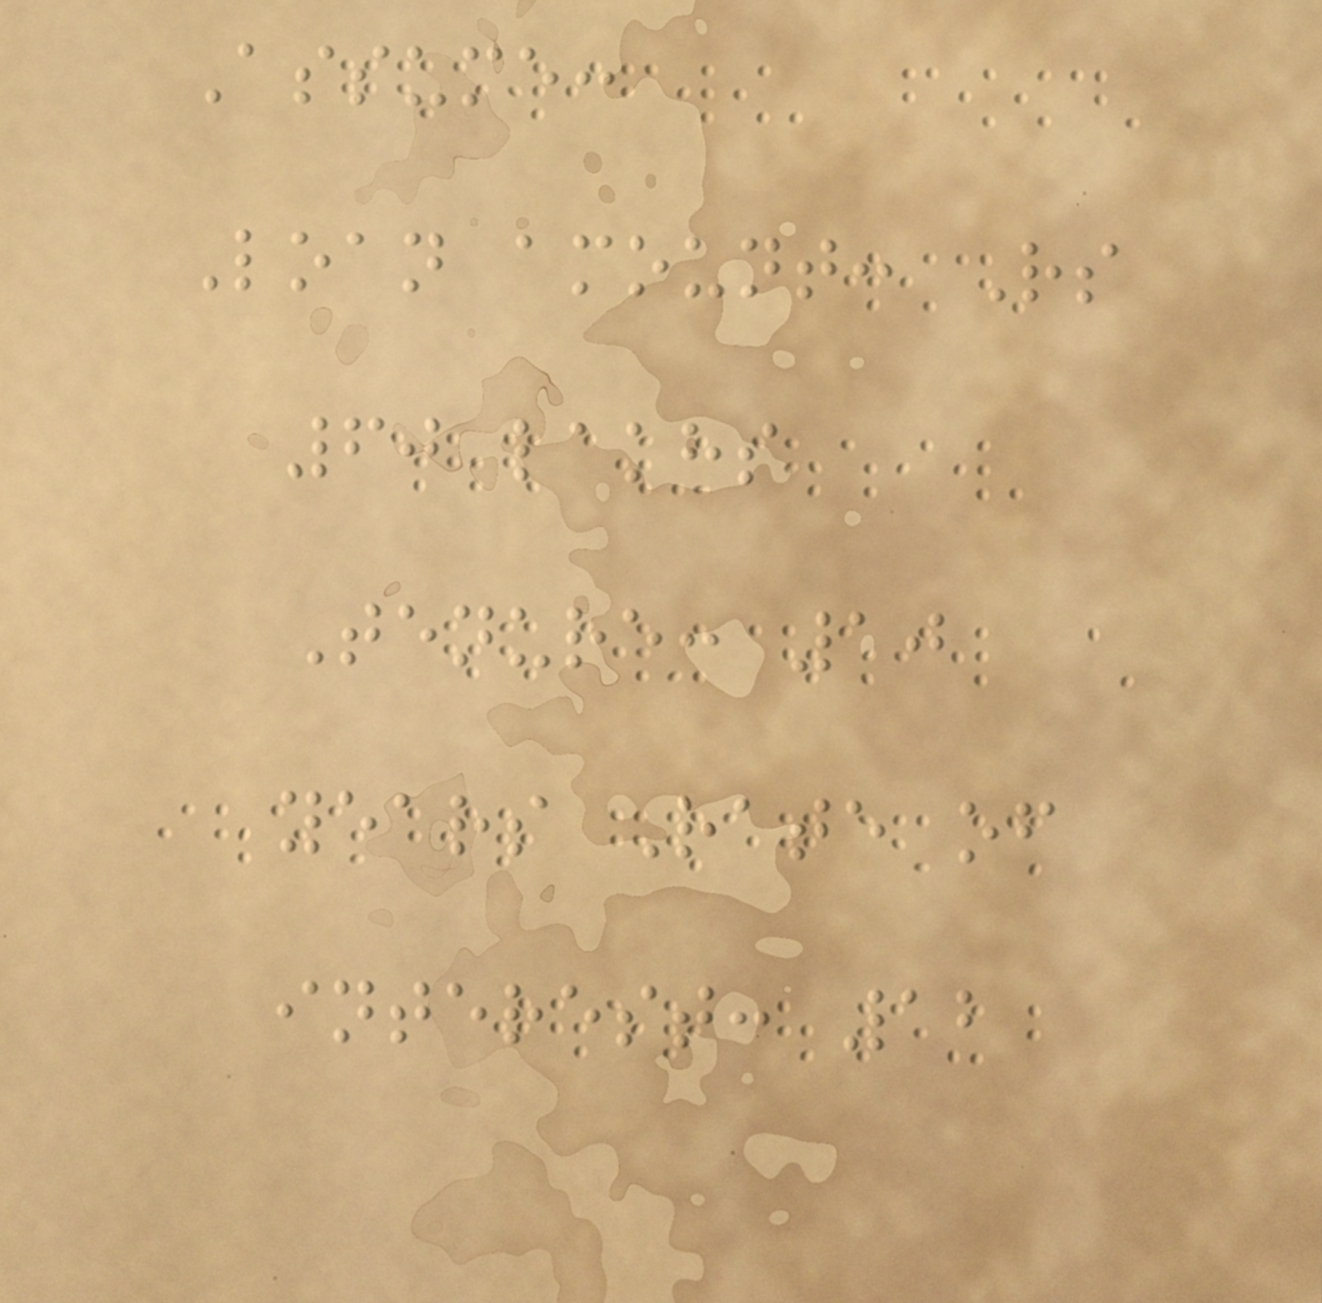Assume:
Loan amount: Rs
60 lakhs
Tenure: 10
years Rate of
interest: 12
